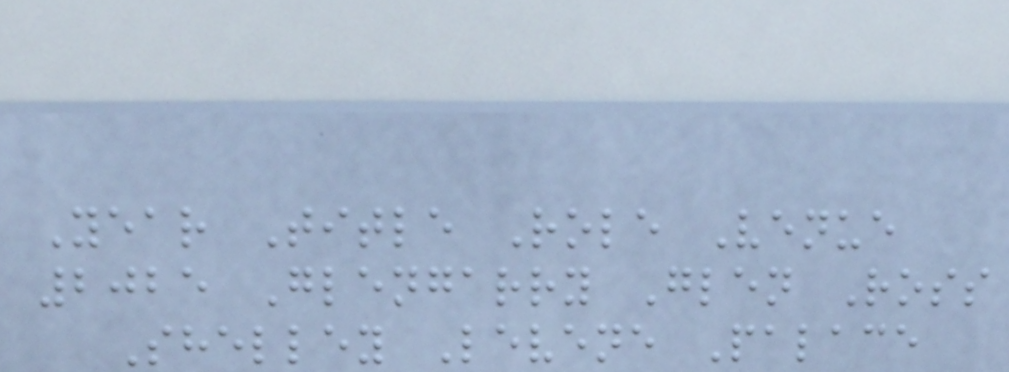Year Title Role Venue
2025 Glengarry Glen Ross
Shelley Levene Palace
